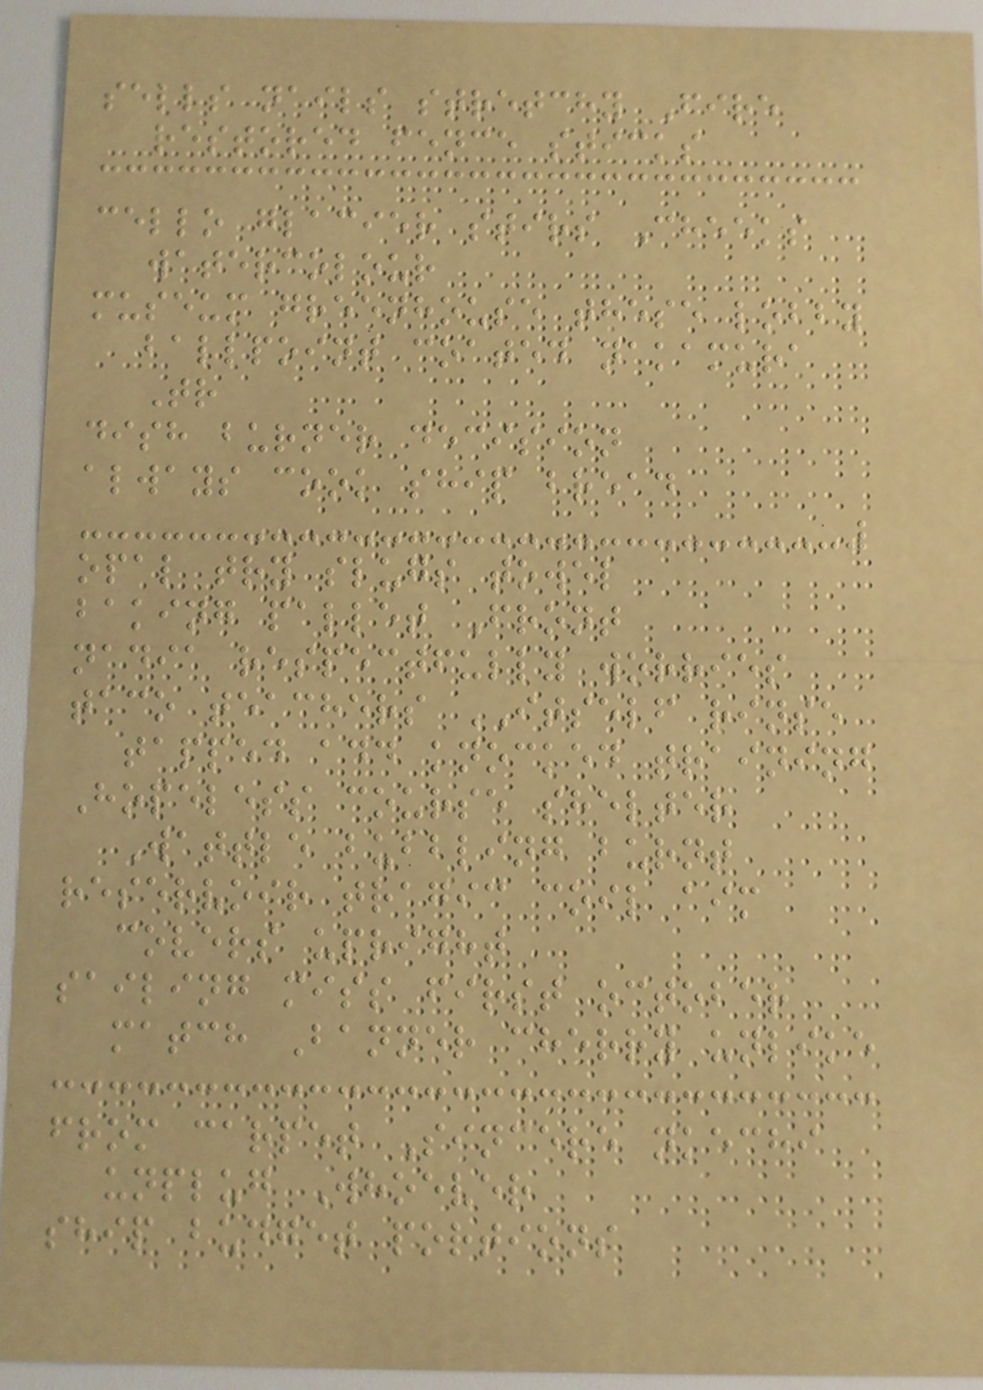sells nails stretchy Fire
restored fence sticks
cello glacier stirs Cheeks
watercolour
museum greenhouse these lobby
ballpoint coated nakamura
Tr
dish burner decision
always cook ship bread
opal try slugs towel
baking pallet Front
nadia respectfully worries
taco teachers ITSELF rinse
tapped add knocked training
Hopeless course shelter
Wattle bubbling burnt
reservoir tragic coil aim
covers upright
sailing miss first october
match Banner cherry unlike
from carpet Sincere nkechi
unplug Whoever
ship budget portions
